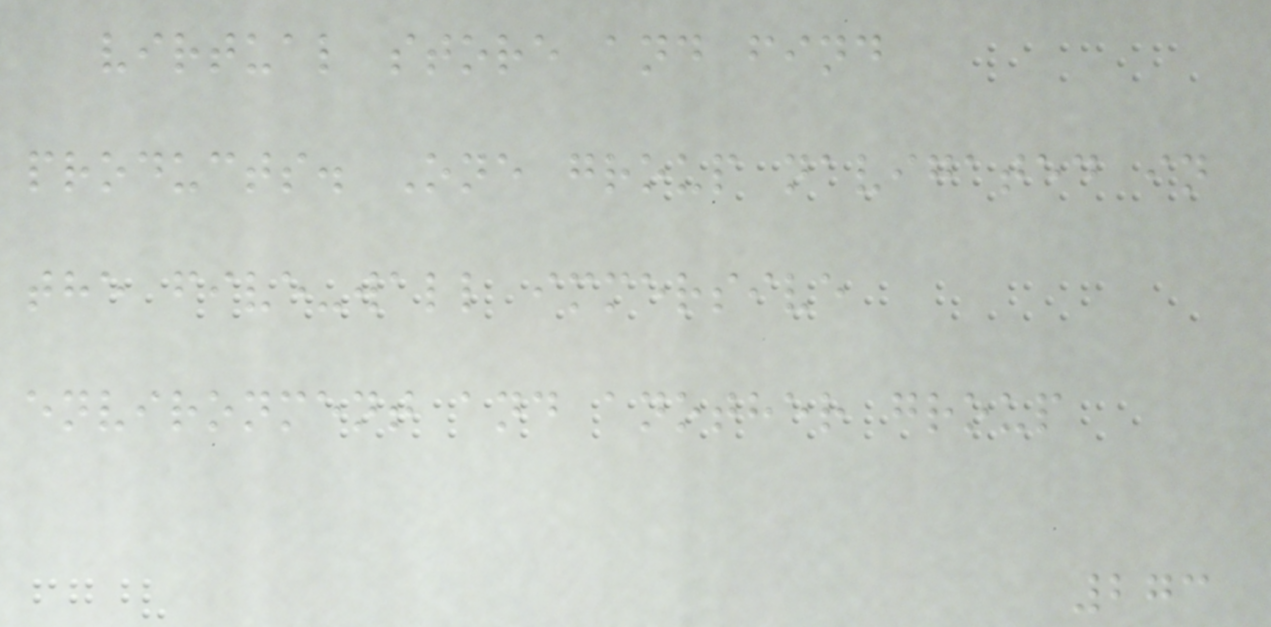virtual store and find
products. One group navigated in
the five-wall immersive
environment and another group
273
